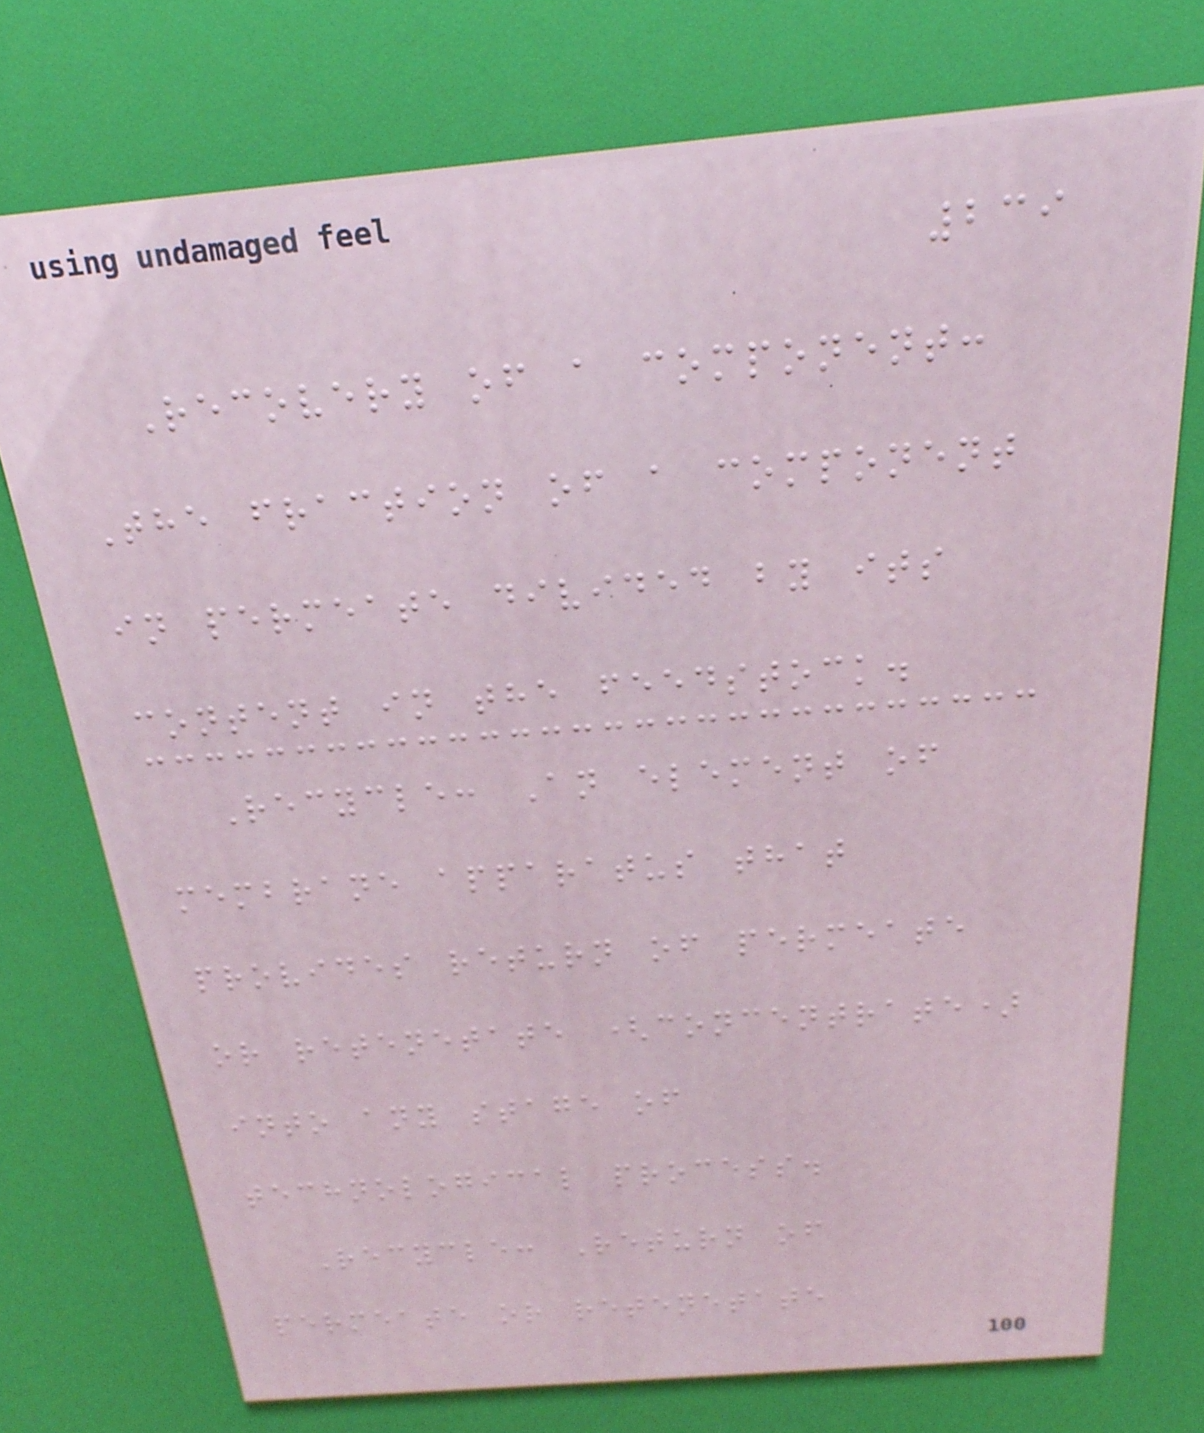239
Recovery of a component:
The fraction of a component
in permeate divided by its
content in the feedstock.
Recycle: An element of
membrane apparatus that
provides return of permeate
or retenetate (concentrate)
into any stage of
technological process.
Recycle: Return of
permeate or retenetate
